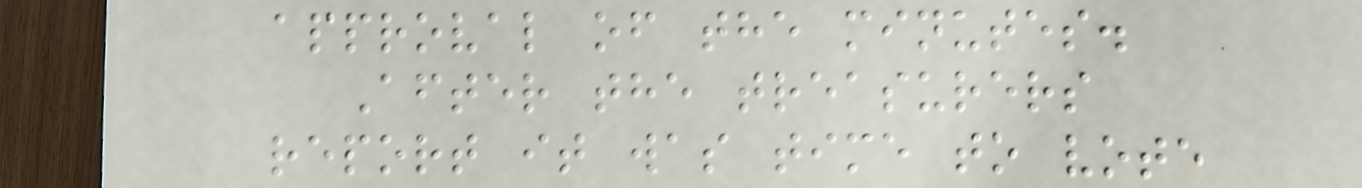approval of the minutes.
After the treasurers
report it was time to vote
